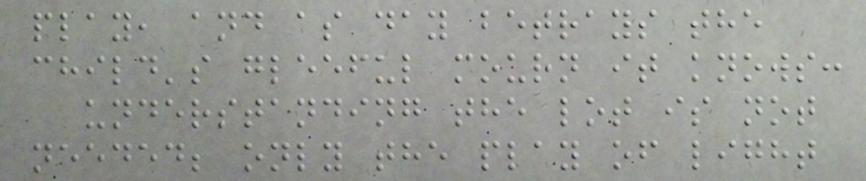play, and as day betrays the
child's gleeful mourn it knows:
understanding the lot is not
needed; only the play of light
